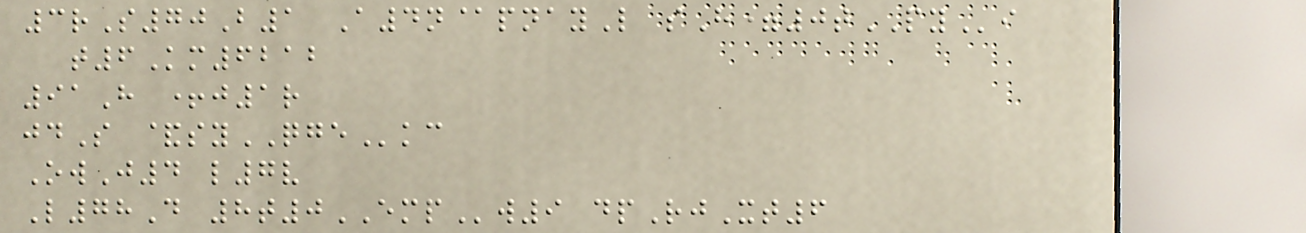3rS70B1 A4n@pnayL sH=0tPYi
t6Km6212
91H +j1r
jdS &syQGEkc
OwJ4 l7v
L78D 8t0EMPw9 dpRjXt6
